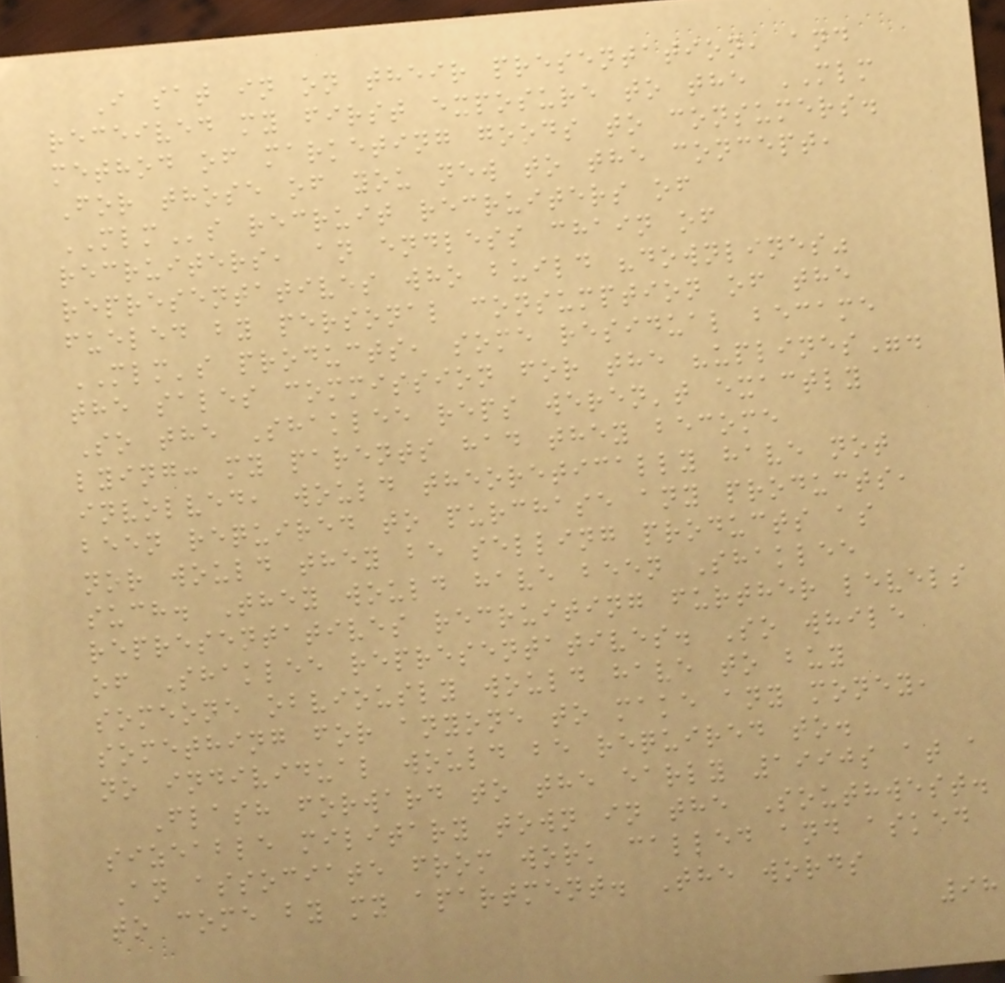I sat in on their presentation, and
received my first exposure to the MLM
method of marketing goods to consumers.
For those of you new to the concept,
MLMs recruit recruiters of
recruiters, an endless chain of
representatives who build "downlines"
fueled by personal consumption of the
MLM's products, some residual became
the sales commission for the "uplines".
So the Shaklee reps weren't exactly
lying: my parents had they become
involved, would theoretically have not
been required to purchase any products,
nor would they be selling products as
such. They would have been Shaklee
representatives recruiting further levels
of Shaklee representatives. So while
someone obviously would have to buy
something for anyone to make any money,
no individual would be required to.
Flash forward to the early 1990s at a
sizeable military town in the Southwest.
An associate from work called and asked
to come by my apartment. The words
98
